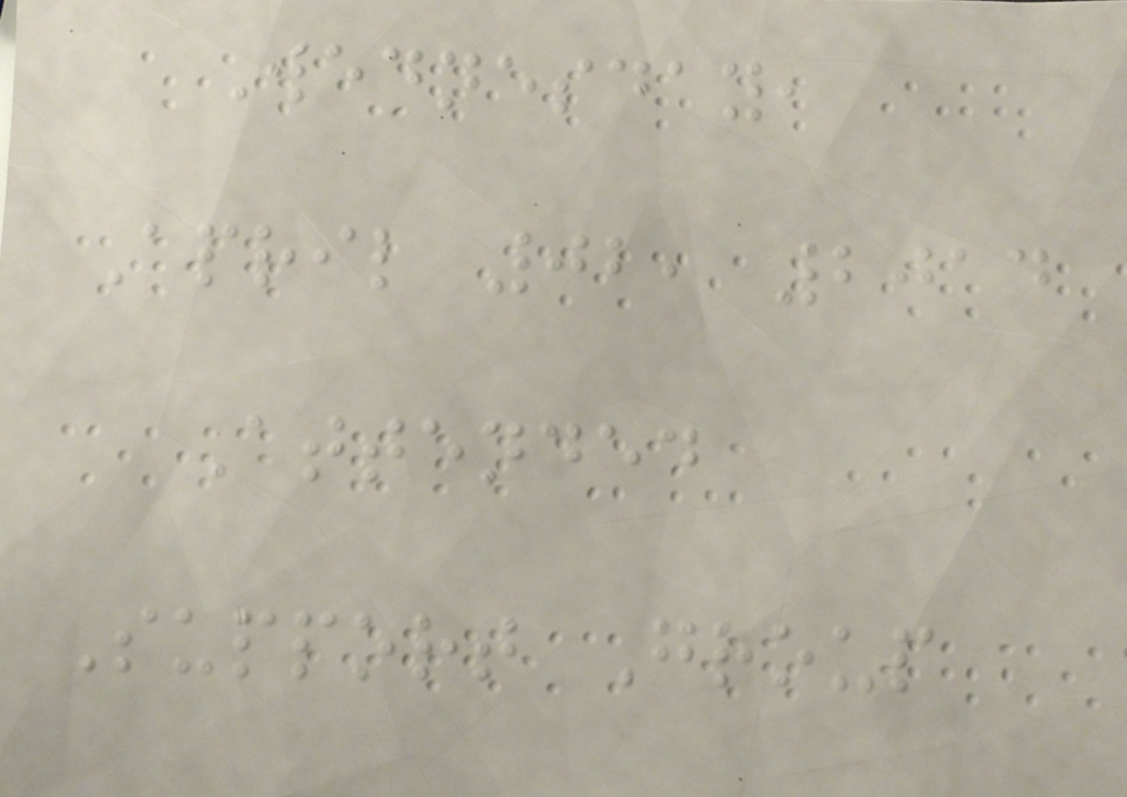Wednesday,
April 02, 2014
Attended
Support Group
